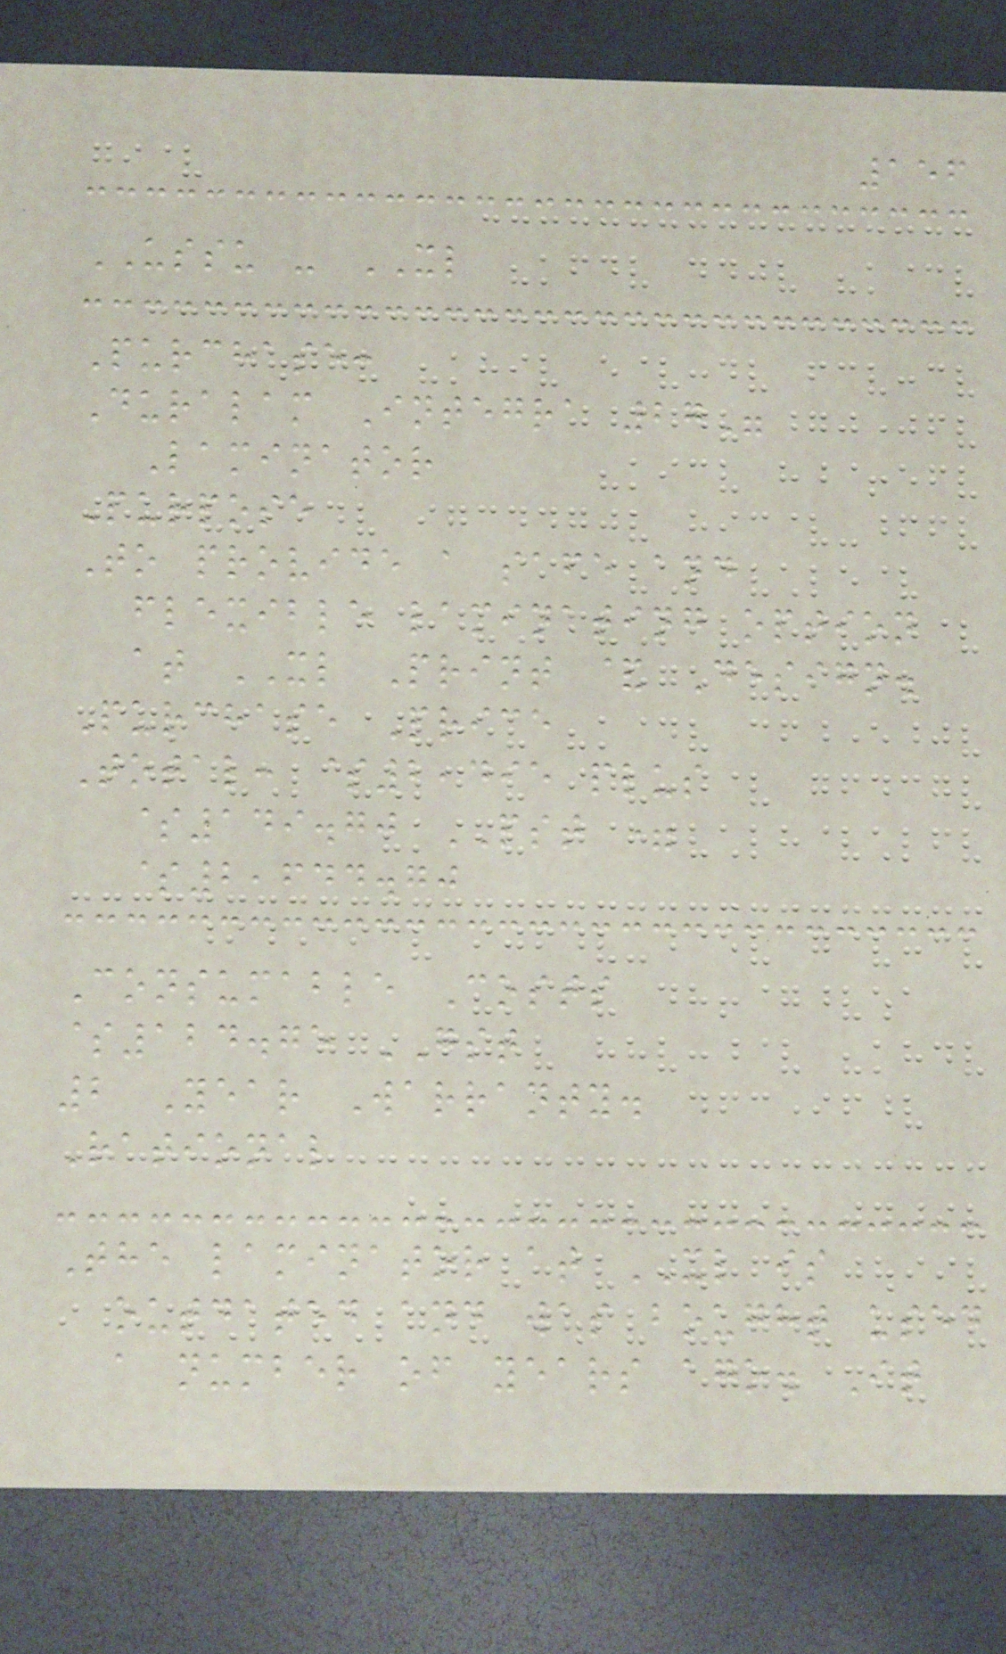156
USSU - XL
Purchase:
Duralam Integra 27"
Laminator
Purpose
To provide a safe and
flexible laminating option
at XL Print & Design.
Purchase Price
Total: $2,495 plus
$149.70 PST =
$2,644.70
Consumable Costs
$124.75 GST
2 Year Warranty.
Rational
The laminator at XL is
outdated and was bought used
a number of years ago. It
